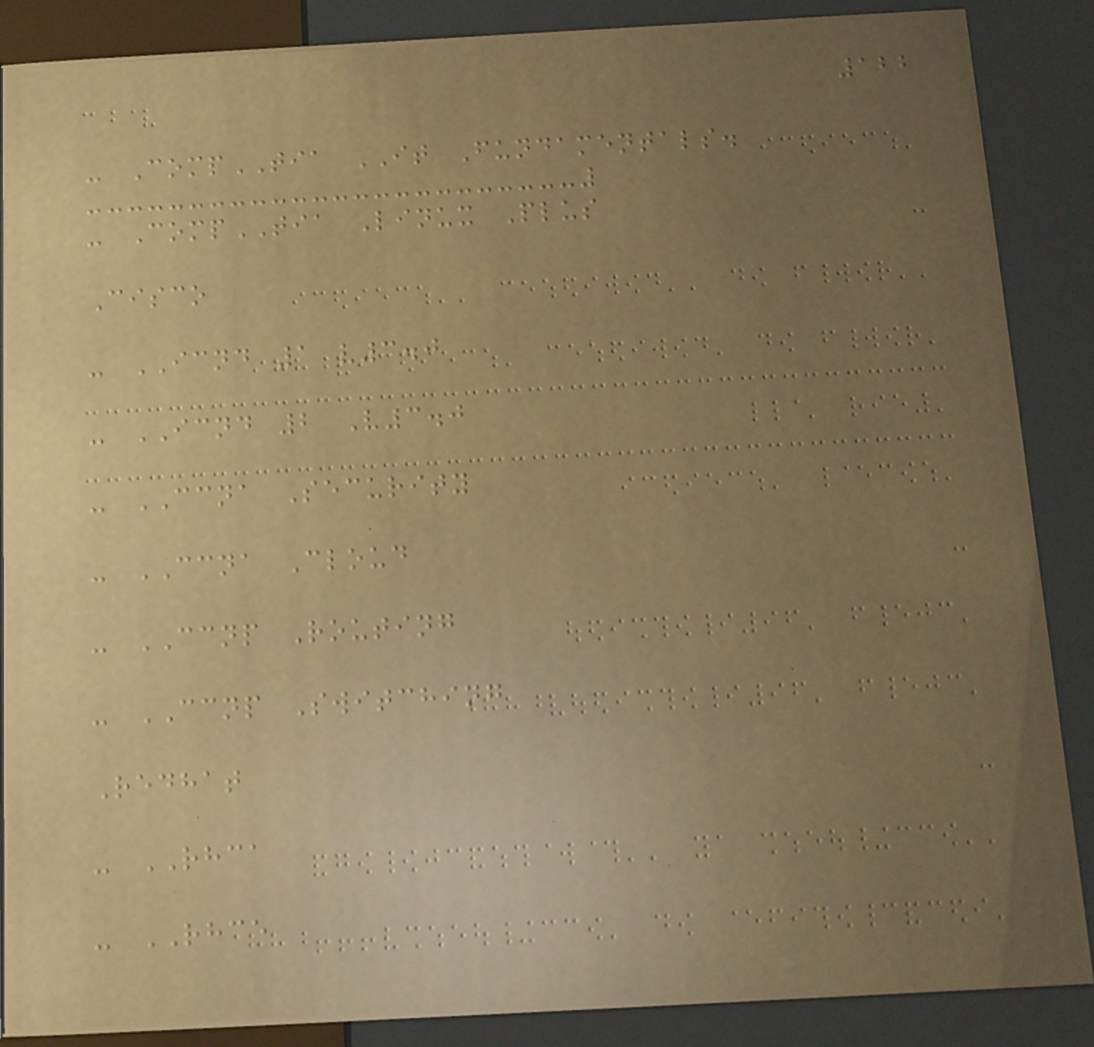122
- CompTIA IT Fundamentals.
- CompTIA Linux Plus
Cisco
- ICND 1 v3.0
- ICND 2 V3.0
- CCNA Security
- CCNA Cloud
- CCNP Routing
- CCNP Switching
Redhat
- RHCA
- RHCE
